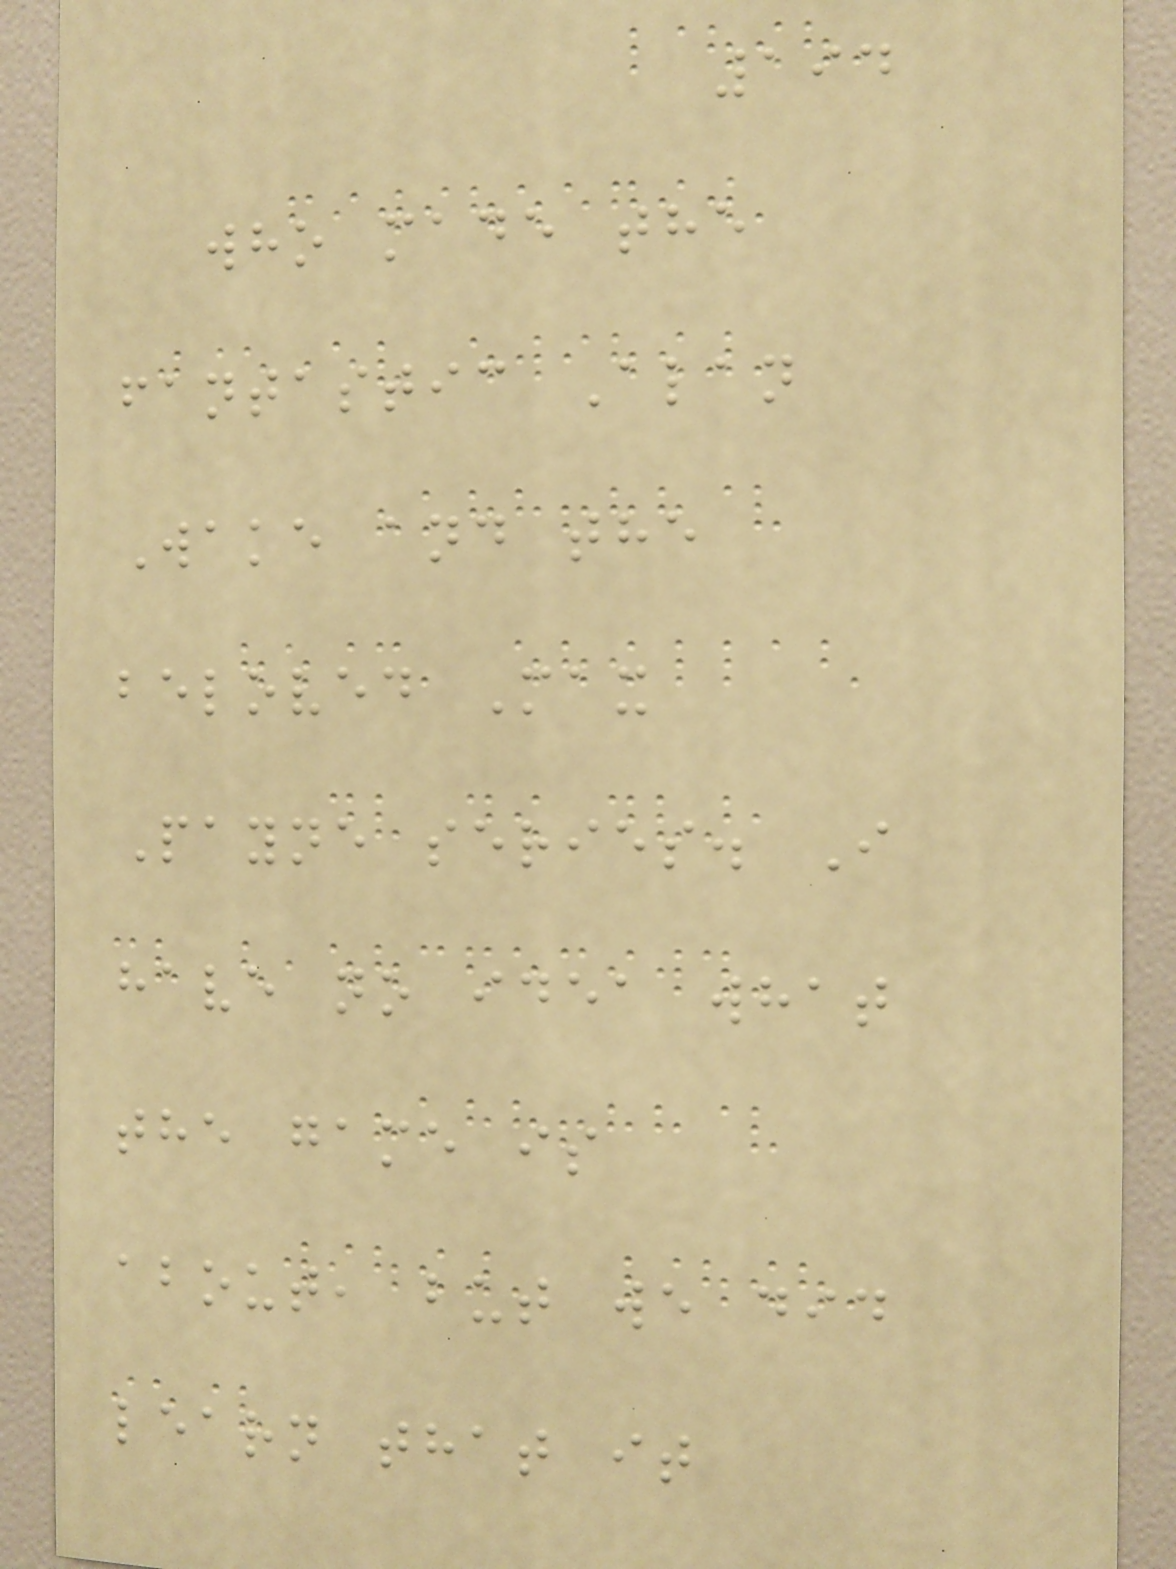194
who made the
fantastic Alan
Wake and the
beloved Max
Payne series. I
have no idea what
the game is
about, but we did
learn that it
